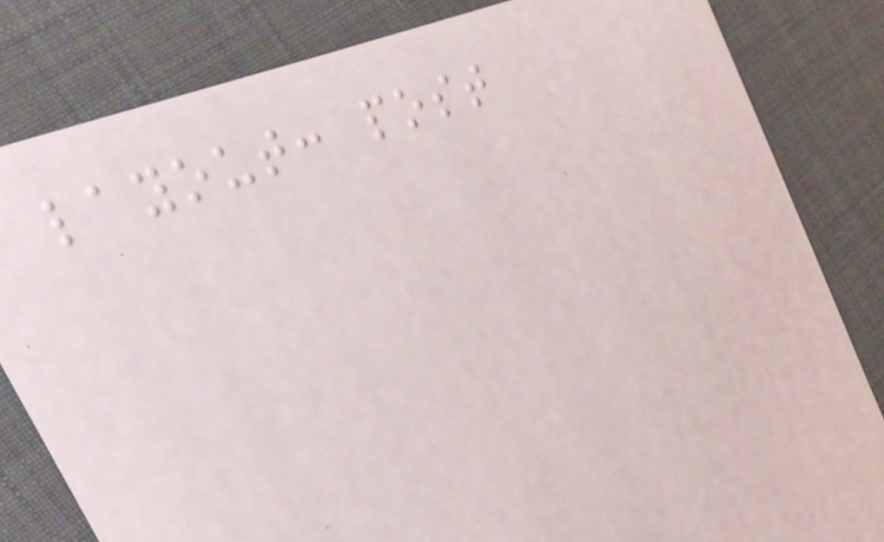layout: post
